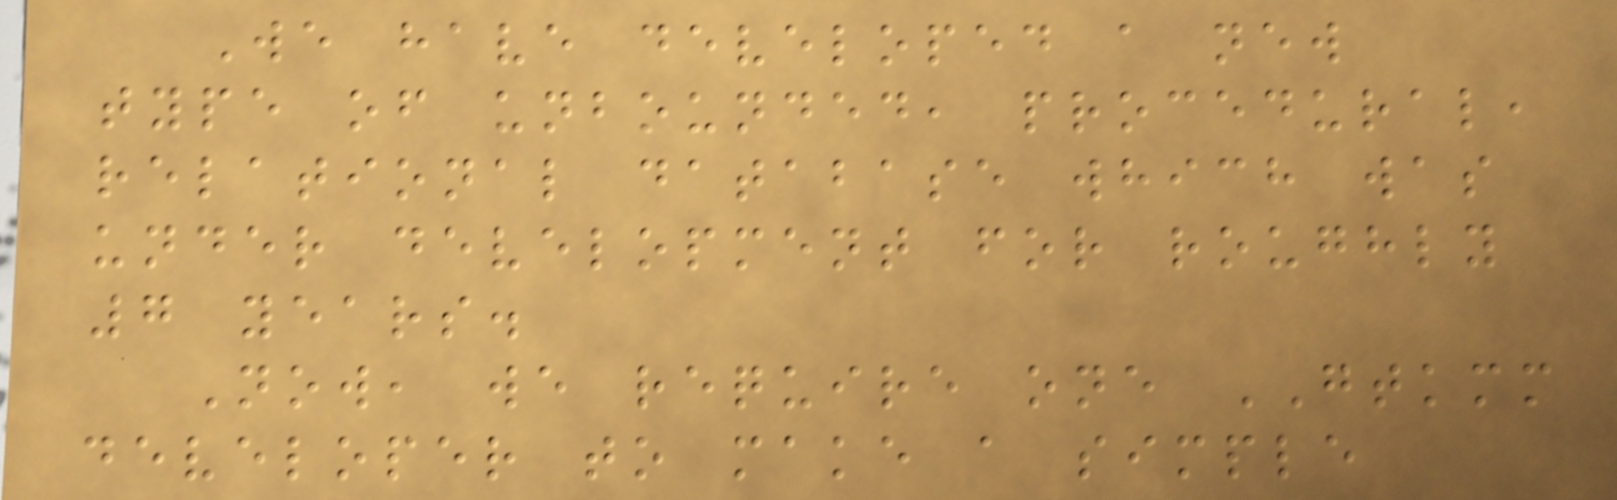We have developed a new
type of unbounded, procedural,
relational database which was
under development for roughly
7 years.
Now, we require one GTKMM
developer to make a simple
